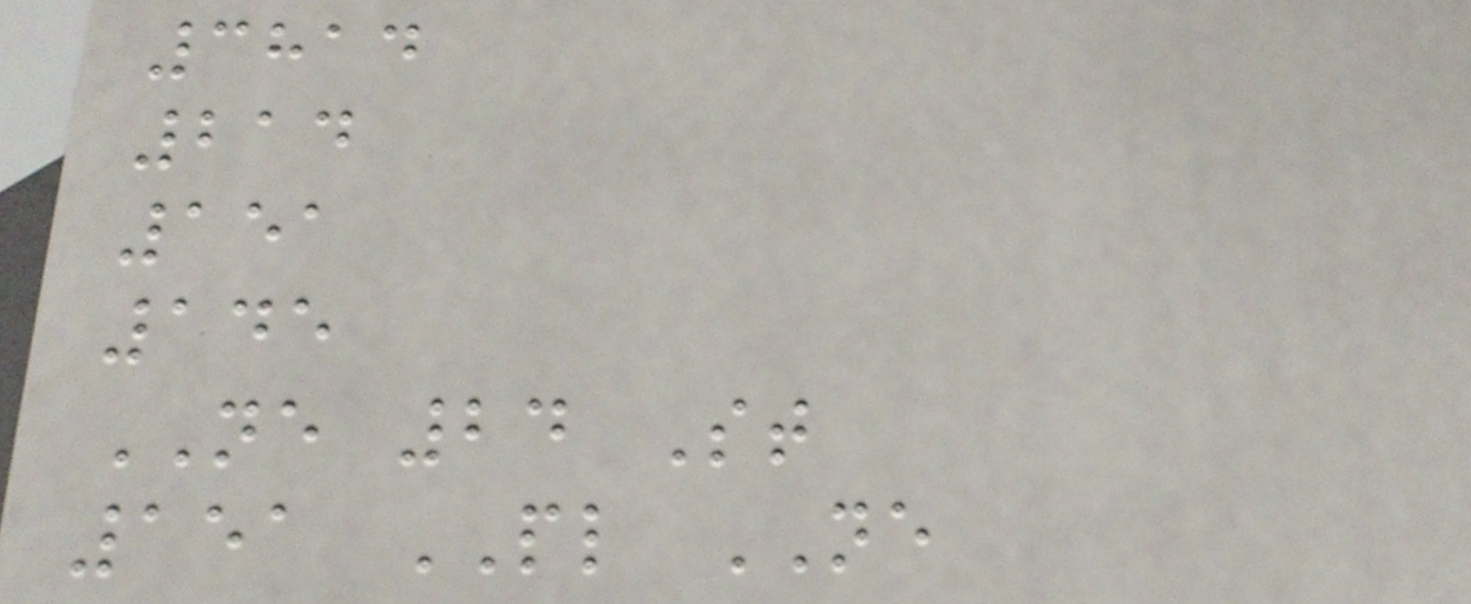3814
214
151
145
NE 24 St
151 PL NE
